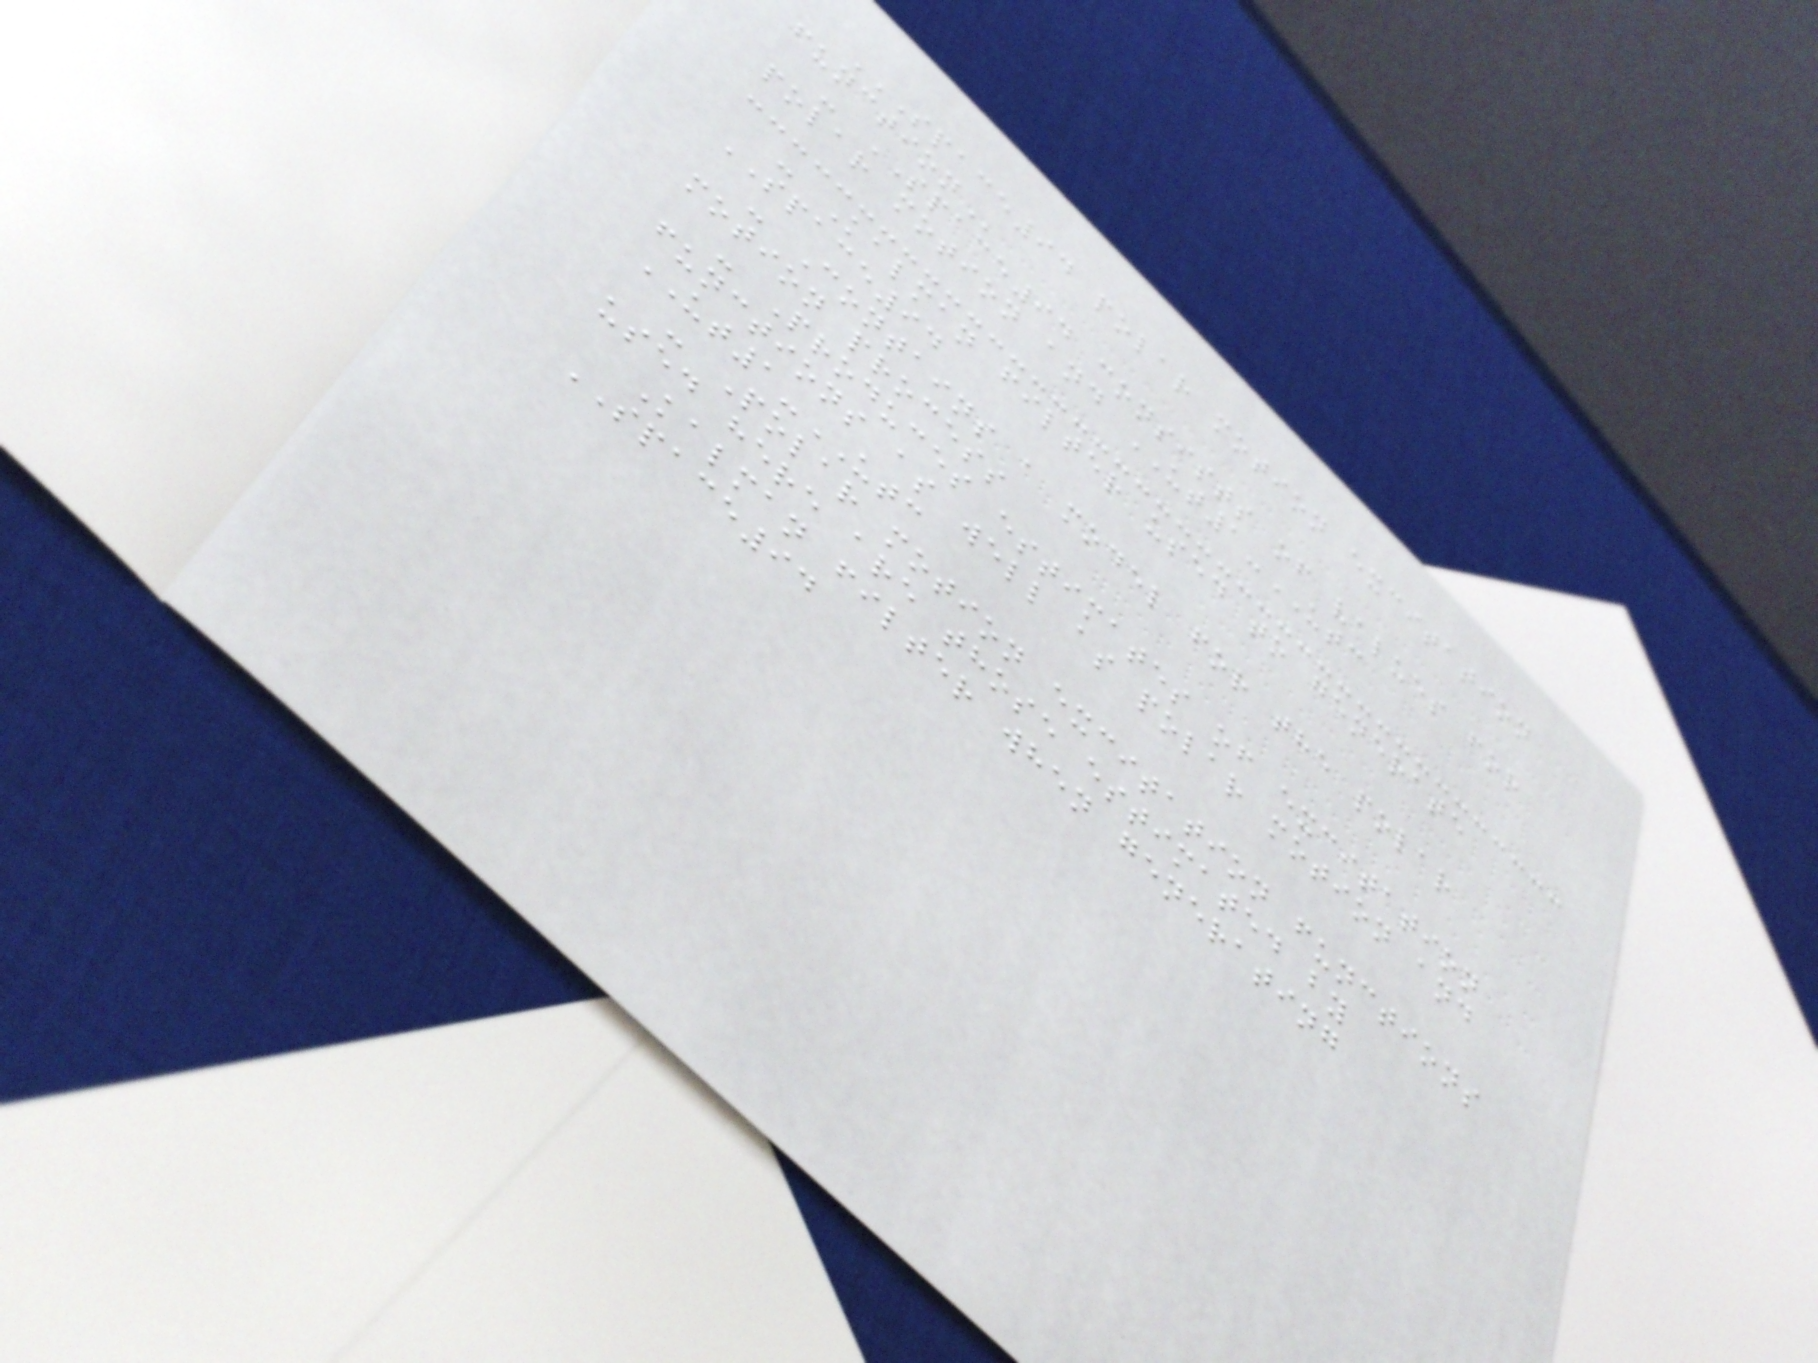SPACE94 POLAR MOTION EXCITATION
FUNCTION
- SPACE94 consists of values for
polar motion and UT1-UTC
- Kalman filter used to generate
SPACE94
- Contains a model for the polar
motion process
- Produces estimates of excitation
functions as well as polar motion and
UT1-UTC
- Polar motion excitation functions
used here are those estimated by
Kalman filter when generating
SPACE94
